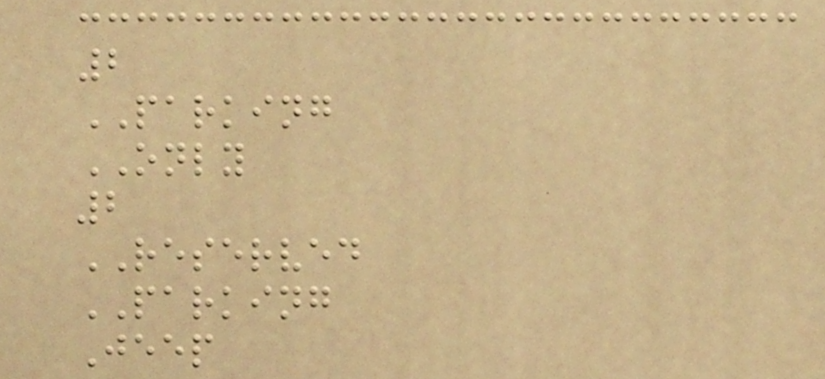2
PARKING
ONLY
2
RESERVED
PARKING
Jeep
